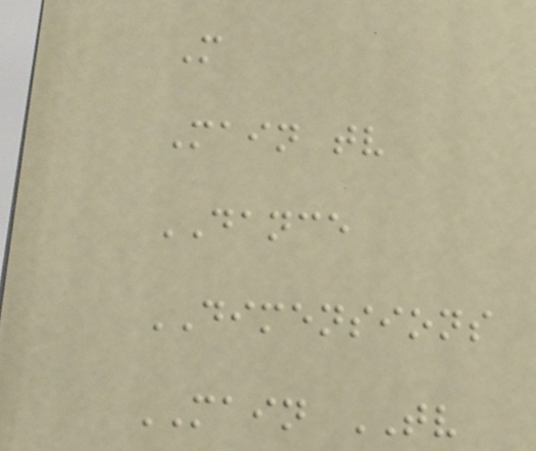M
Main tv
DANCE
DIMENSIONS
MAIN TV
